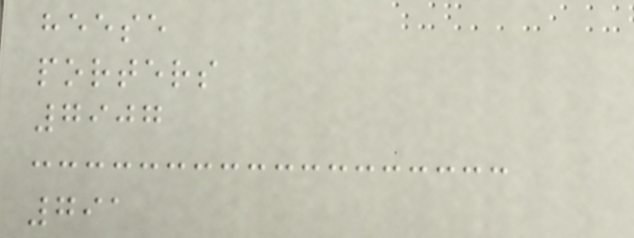heese
porters
7907
791
